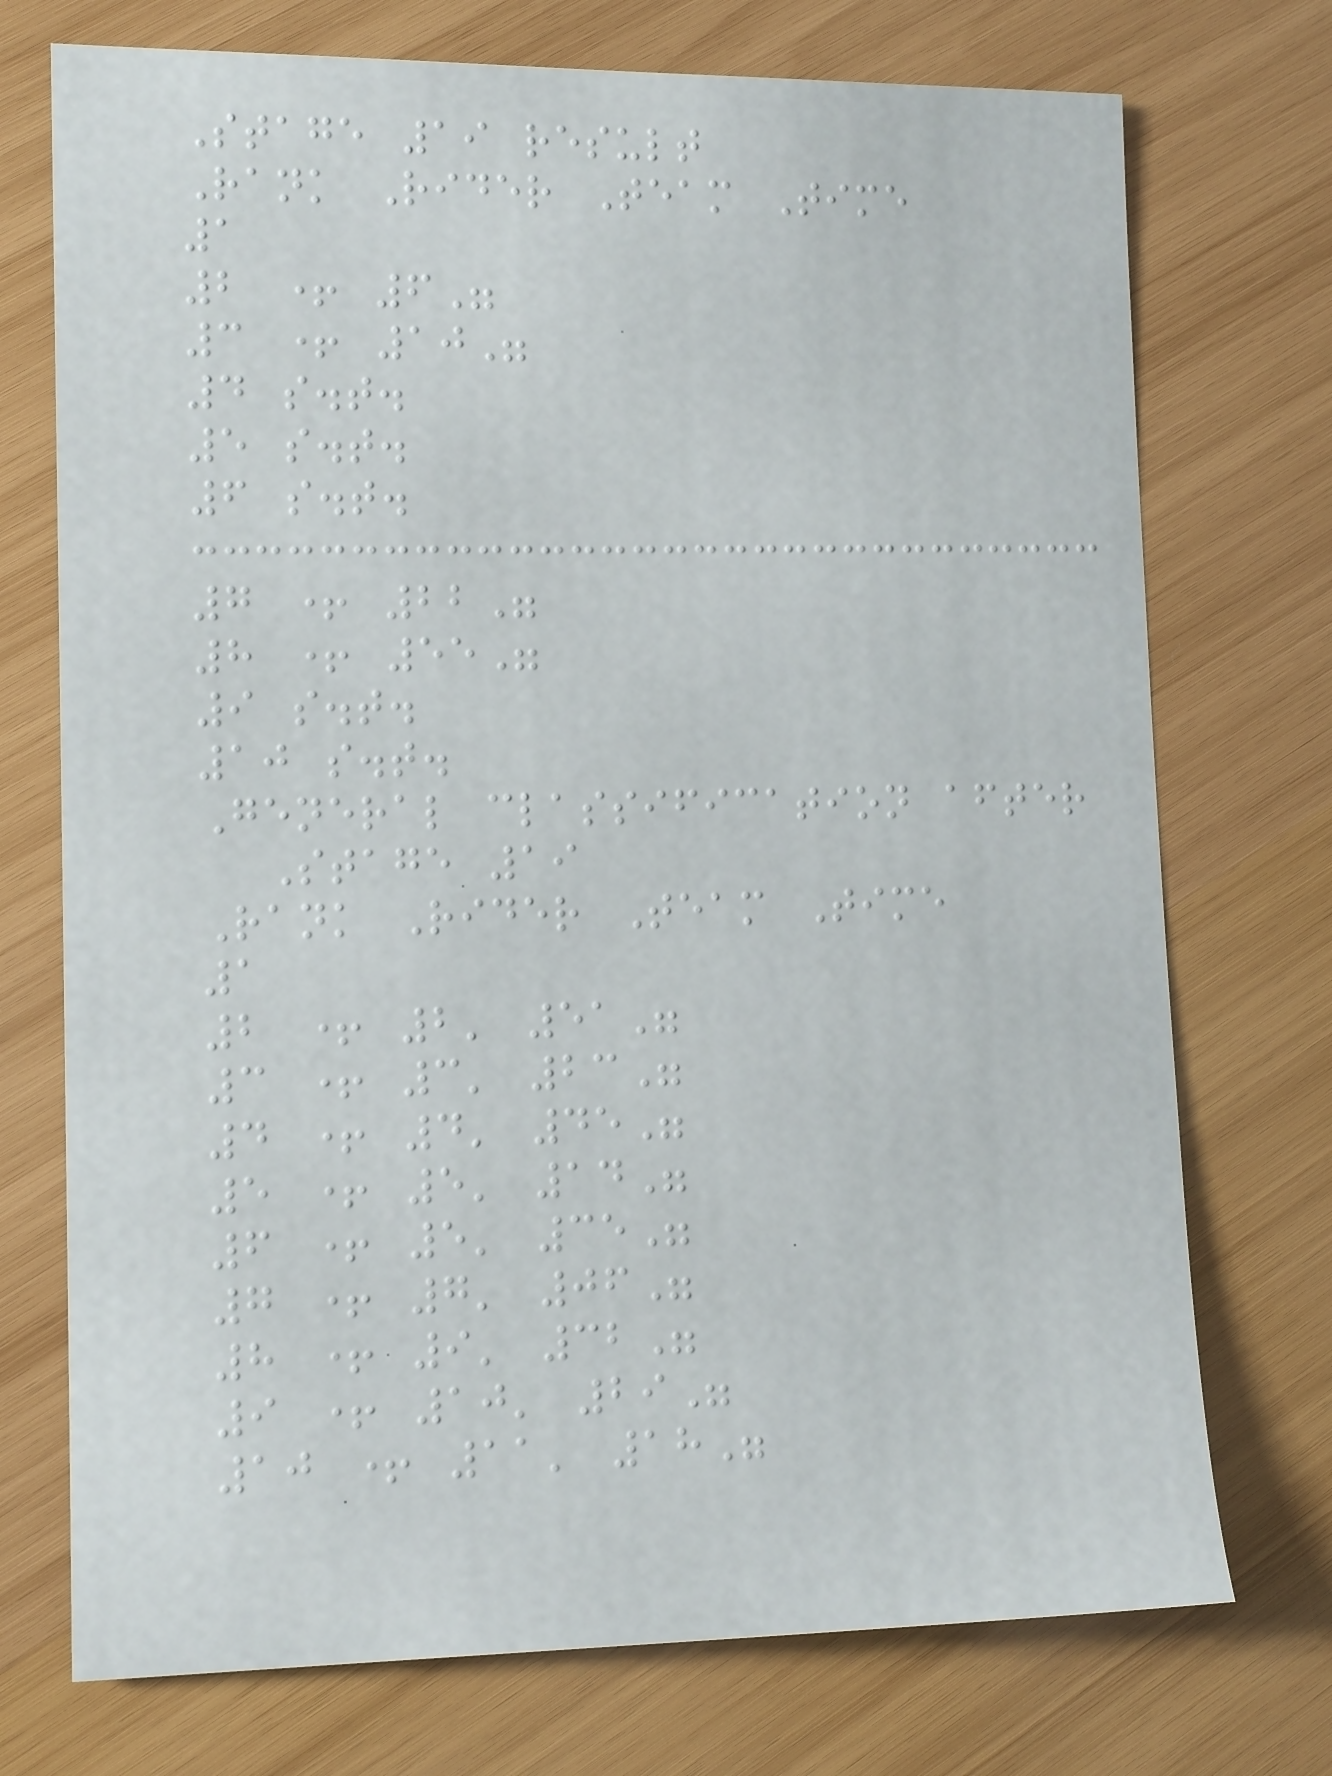Stage 19 result
Rank Rider Team Time
1
2 + 6"
3 + 10"
4 s.t.
5 s.t.
6 s.t.
7 + 22"
8 + 55"
9 s.t.
10 s.t.
General classification after
Stage 19
Rank Rider Team Time
1
2 + 2' 51"
3 + 3' 23"
4 + 4' 45"
5 + 5' 14"
6 + 5' 35"
7 + 7' 06"
8 + 9' 32"
9 + 10' 29"
10 + 11' 18"
